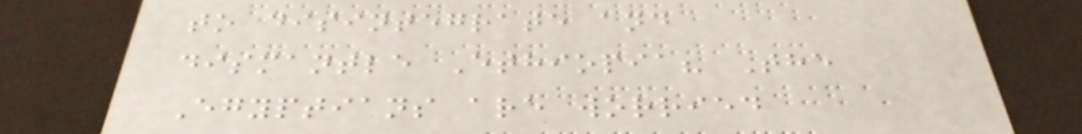to disintegrate and
dismantle Ethiopia? The
Egyptians are worried
